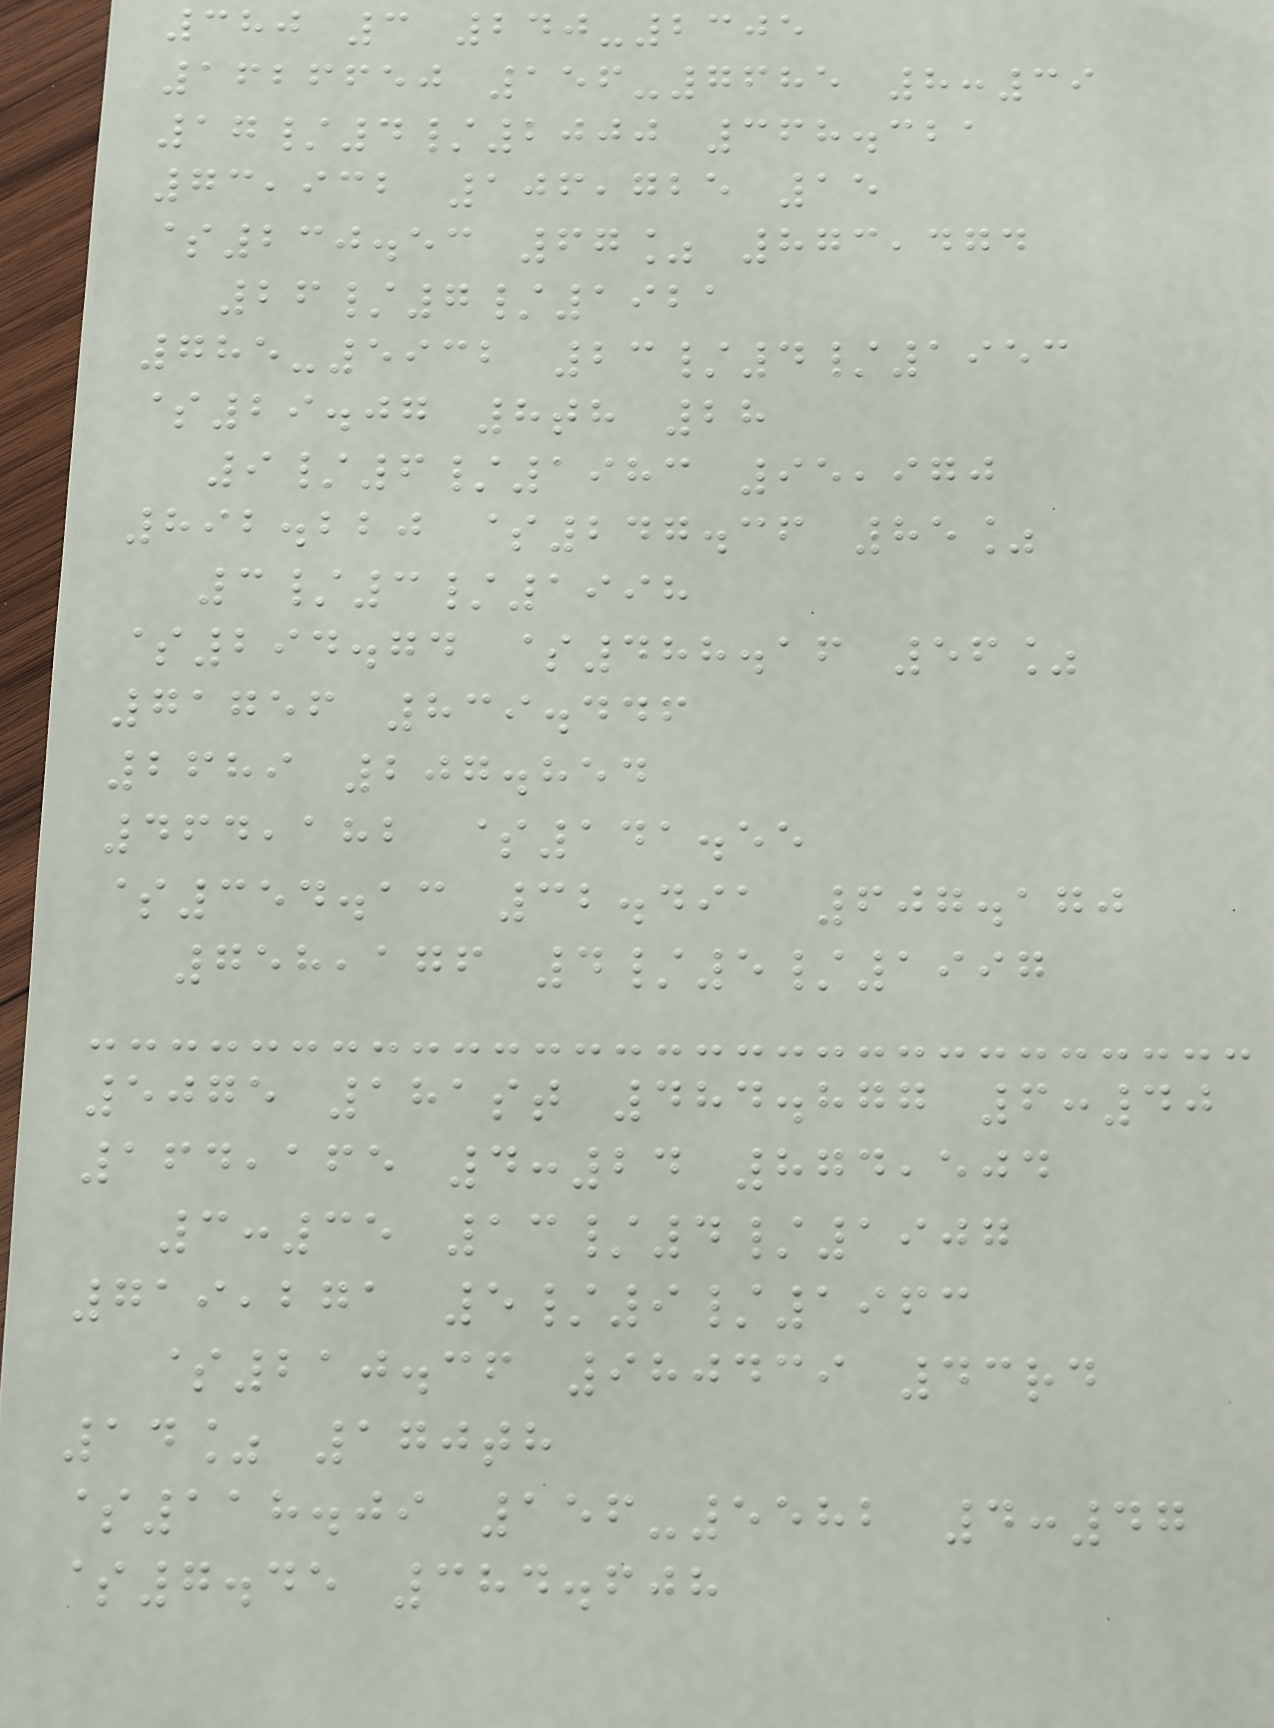380 3 240-2305
1626650 156-7685 8:39
17/4/2000 368.321
73,932 106,725 15
$230.53 67% 873,474
26/7/1921
785-5932 23/4/1953
$29.07 8th 28
9/6/1983 95,970
892.220 $247.36 85%
3/3/1998
$294.74 $488.16 56%
71756 839.446
2689 207.854
464,182 $141.55
$354.13 32.491 607.170
758,176 4/5/1997
5075 181st 484.877 6:40
164,165 4:24 874,504
3:35 13/4/1907
719,271 5/9/1963
$210.36 980439 43rd
14% 170th
$118.09 156-5582 4:47
$7.45 384.608
